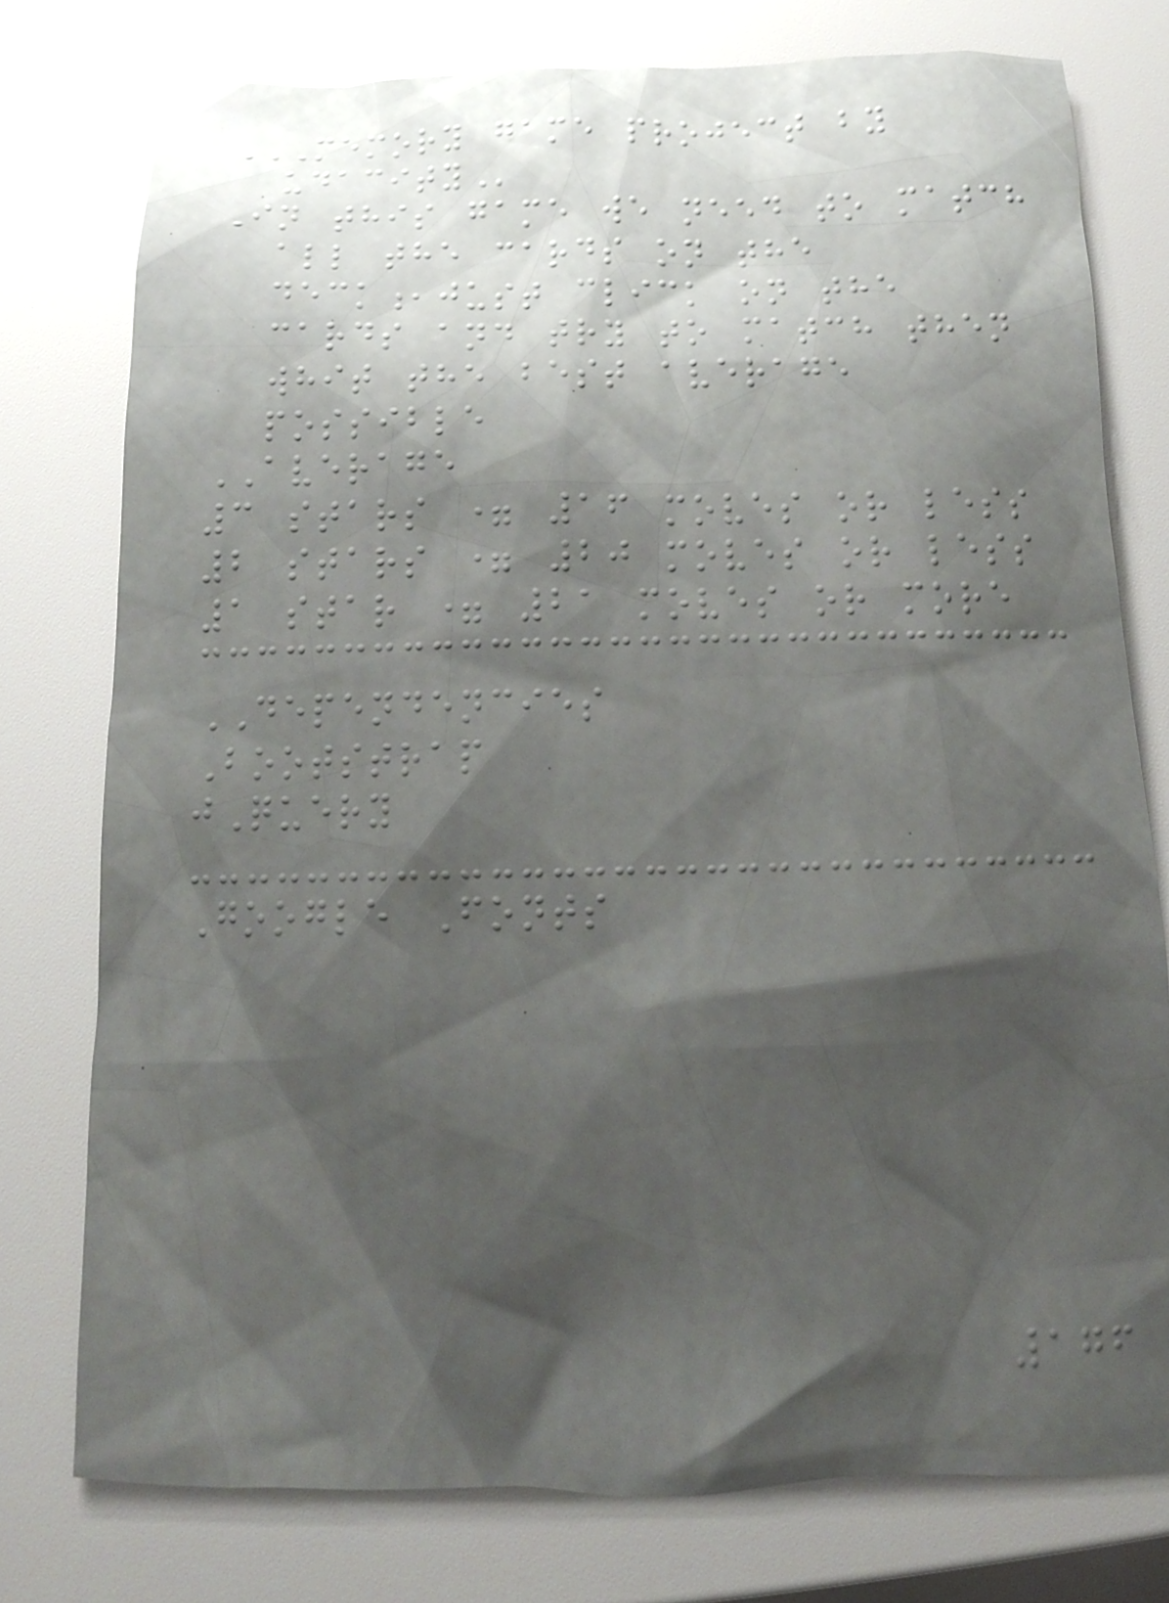MEMORY GAME PROJECT BY
UDACITY
In this game we need to match
all the cards on the
deck,just click on the
cards and try to match then
whit the best average
possible
AVERAGE
3 stars = 16 moves or less
2 stars = 20 moves or less
1 star = 21 moves or more
DEPENDENCIES
Bootstrap
jQuery
Google Fonts
176
